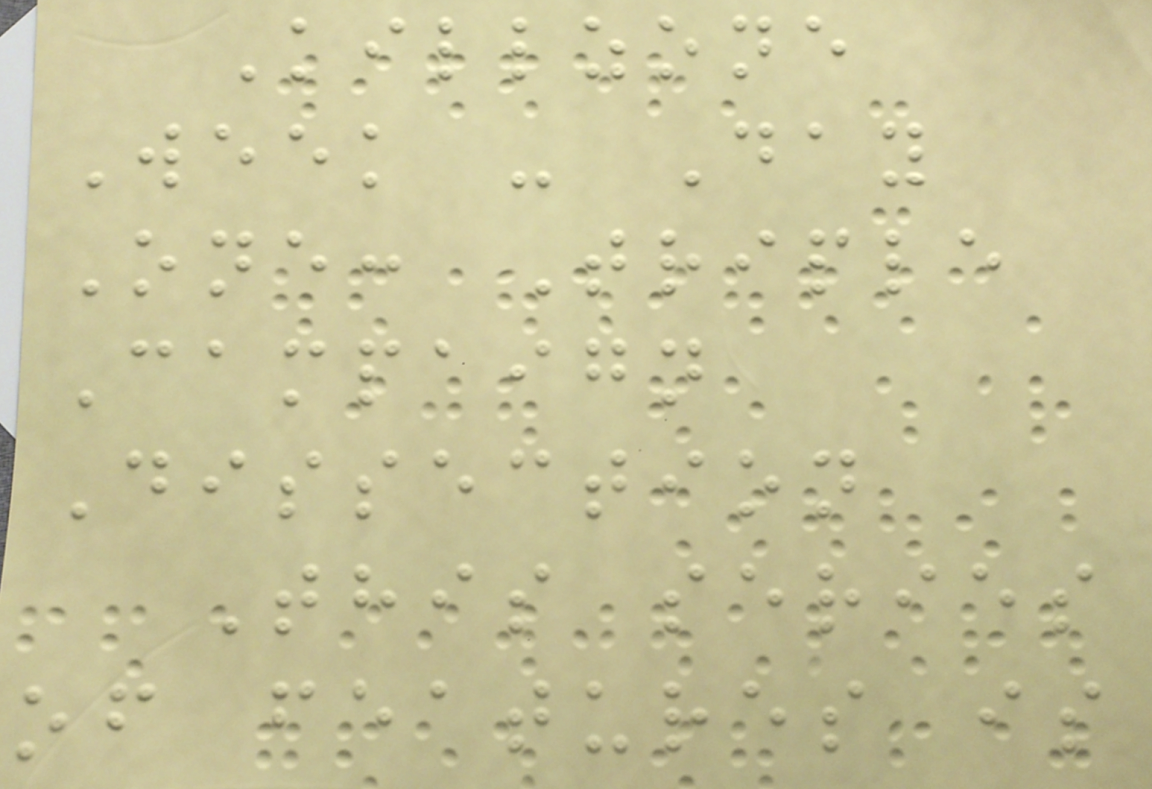Killzone
Week - Day
One: Triple
Campaign
Dissection
This series
of features is
